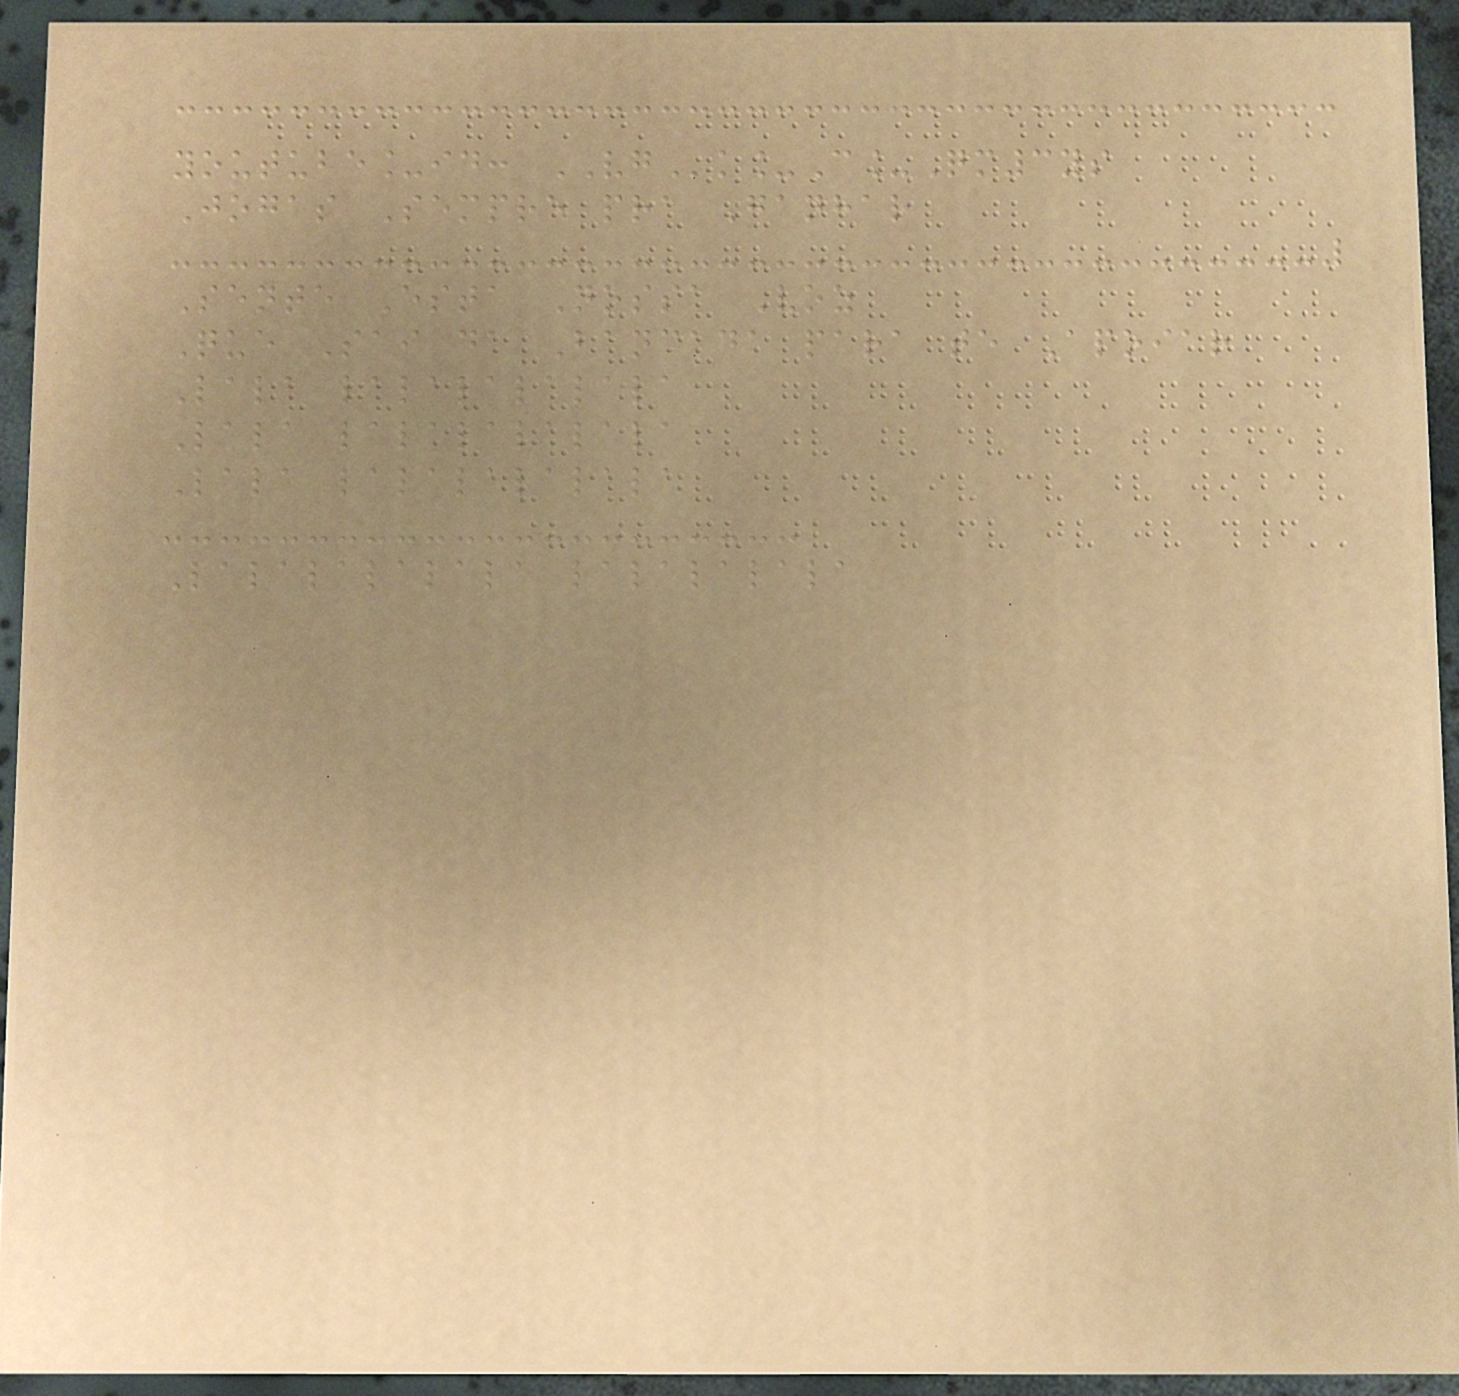youtube_id: VGk_C_Qm3ys
Jogas Sempre pra Ganhar
Sente Esta Nossa Voz
Que Sai da Bancada para te Apoiar
Lala lalalalalala
Lala lalalalalala
Lala lalalalalala
Lalalalalala lalalalala
